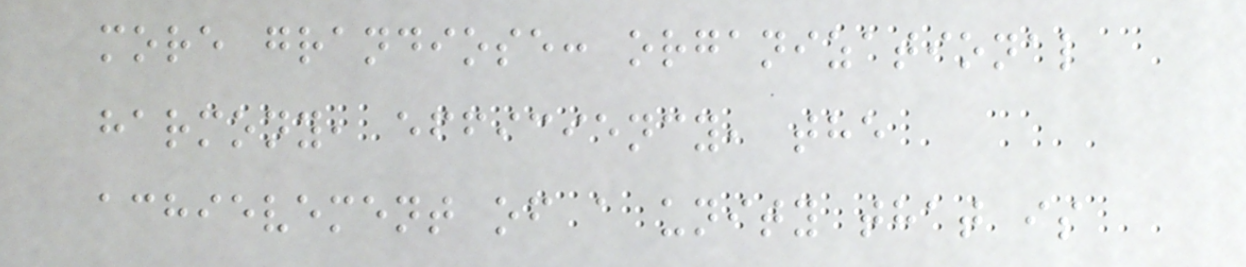more grandiose: organizational
harmony, efficiency, the
achievement of a unity that is
